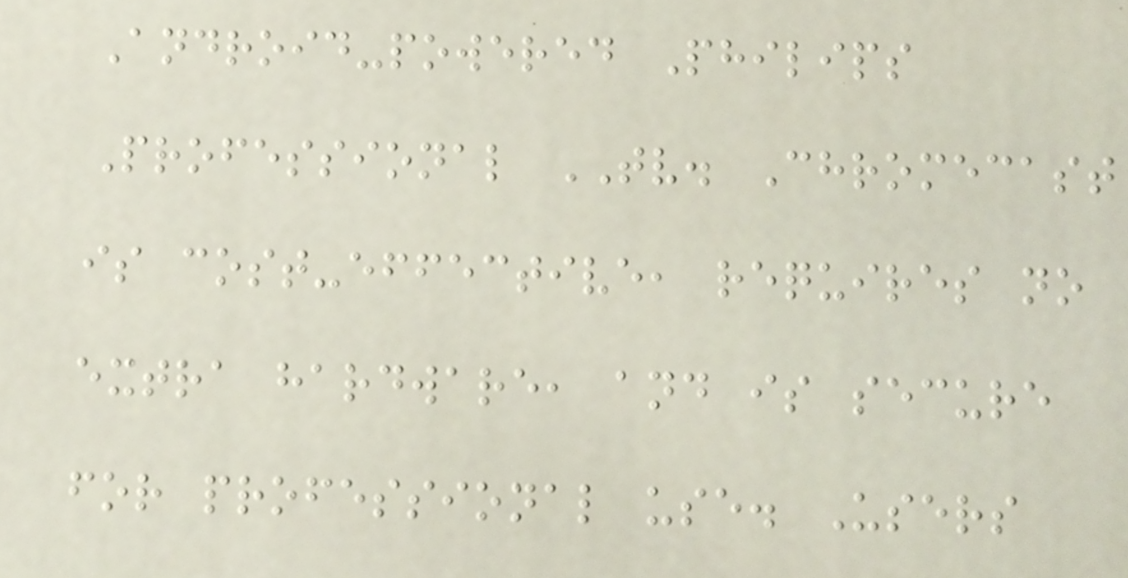Android-powered Philips
Professional TV. Chromecast
is cost-effective, requires no
extra hardware, and is secure
for professional use. Users
